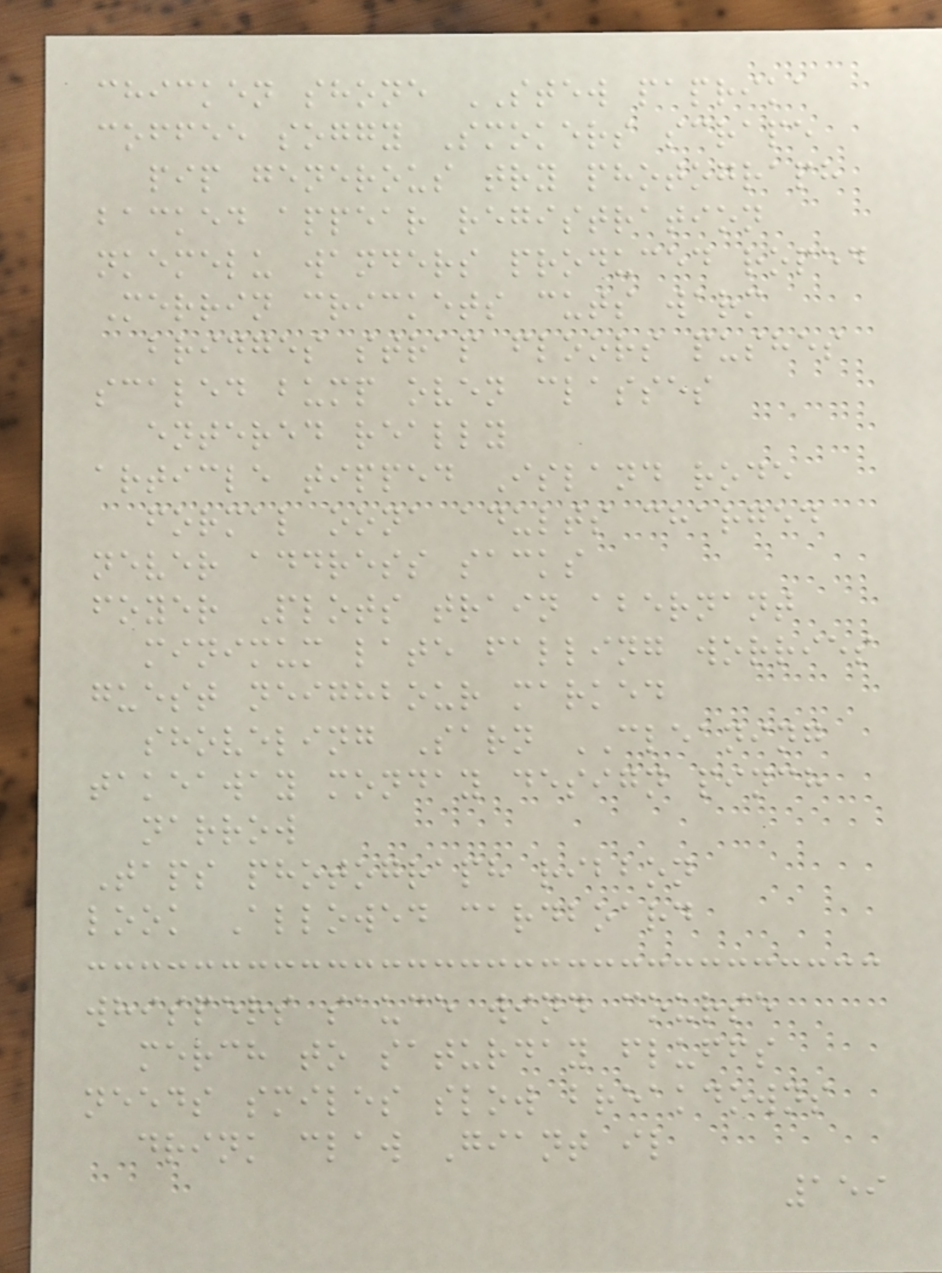chicken shone STEW paprika
coffee soggy Smokers scrape
pip generous try photograph
backed appear registration
nkemelu wanders produced roped
Merrin crickets cuts warm
bridges strap floors pushes
scaled bump oven classes
entered really
article tipped Island rode
formal oona adults charged
never address sacks
foyer Plots train abernant
minimum late falling worries
guest neighbour marked
shoveling Sarn CLEANING
takeaway monday design pinch
narrow
Taps photograph ribbon
look Allowed cardboard
whispers sauce wind course
merch to saturday fluffs
needs smiles slow breakdowns
drink claw Giant il
159
